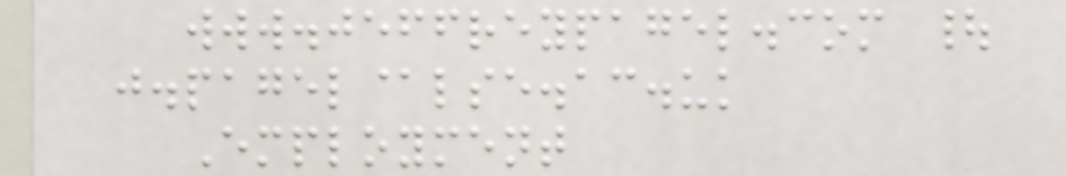www.jeffreypagel.com |
j.pagel@lse.ac.uk
Employment
